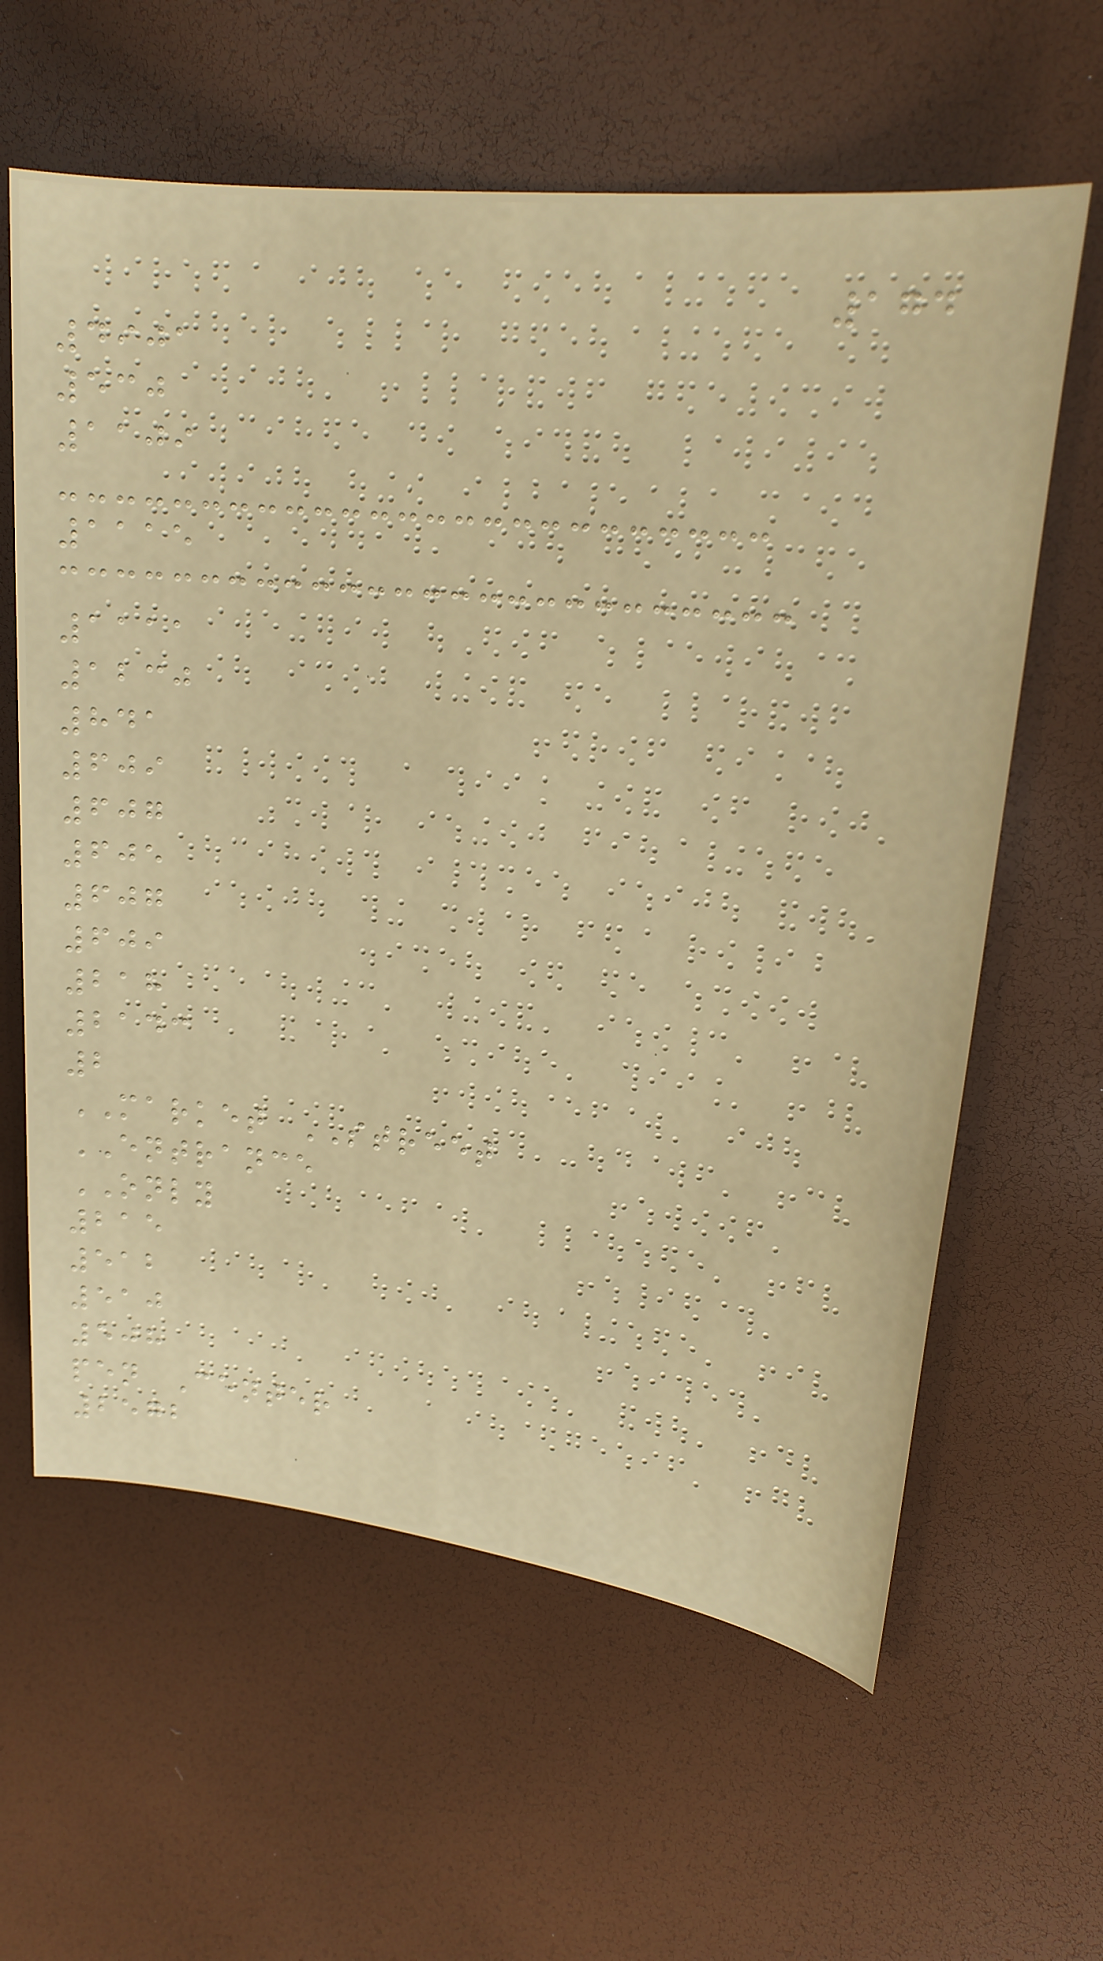174
4901
530
1109
1115
1111
1230
841
609
607
605
607
609
218
2143
2
MARKET STREET
ENTRANCE
ONLY
215
512
510
508
pen Center
2572
